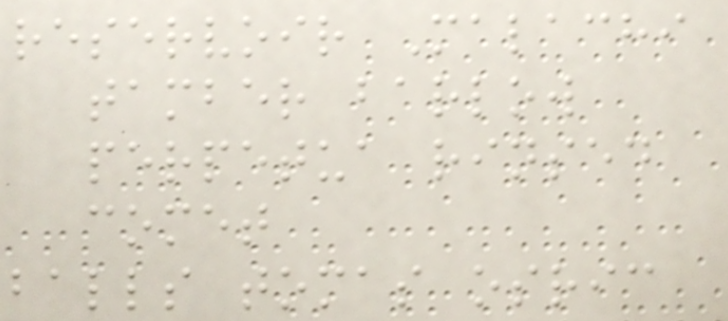reservoir Malachi
tamber barlow
perpetua rinsed
comet
balls tomas osric
